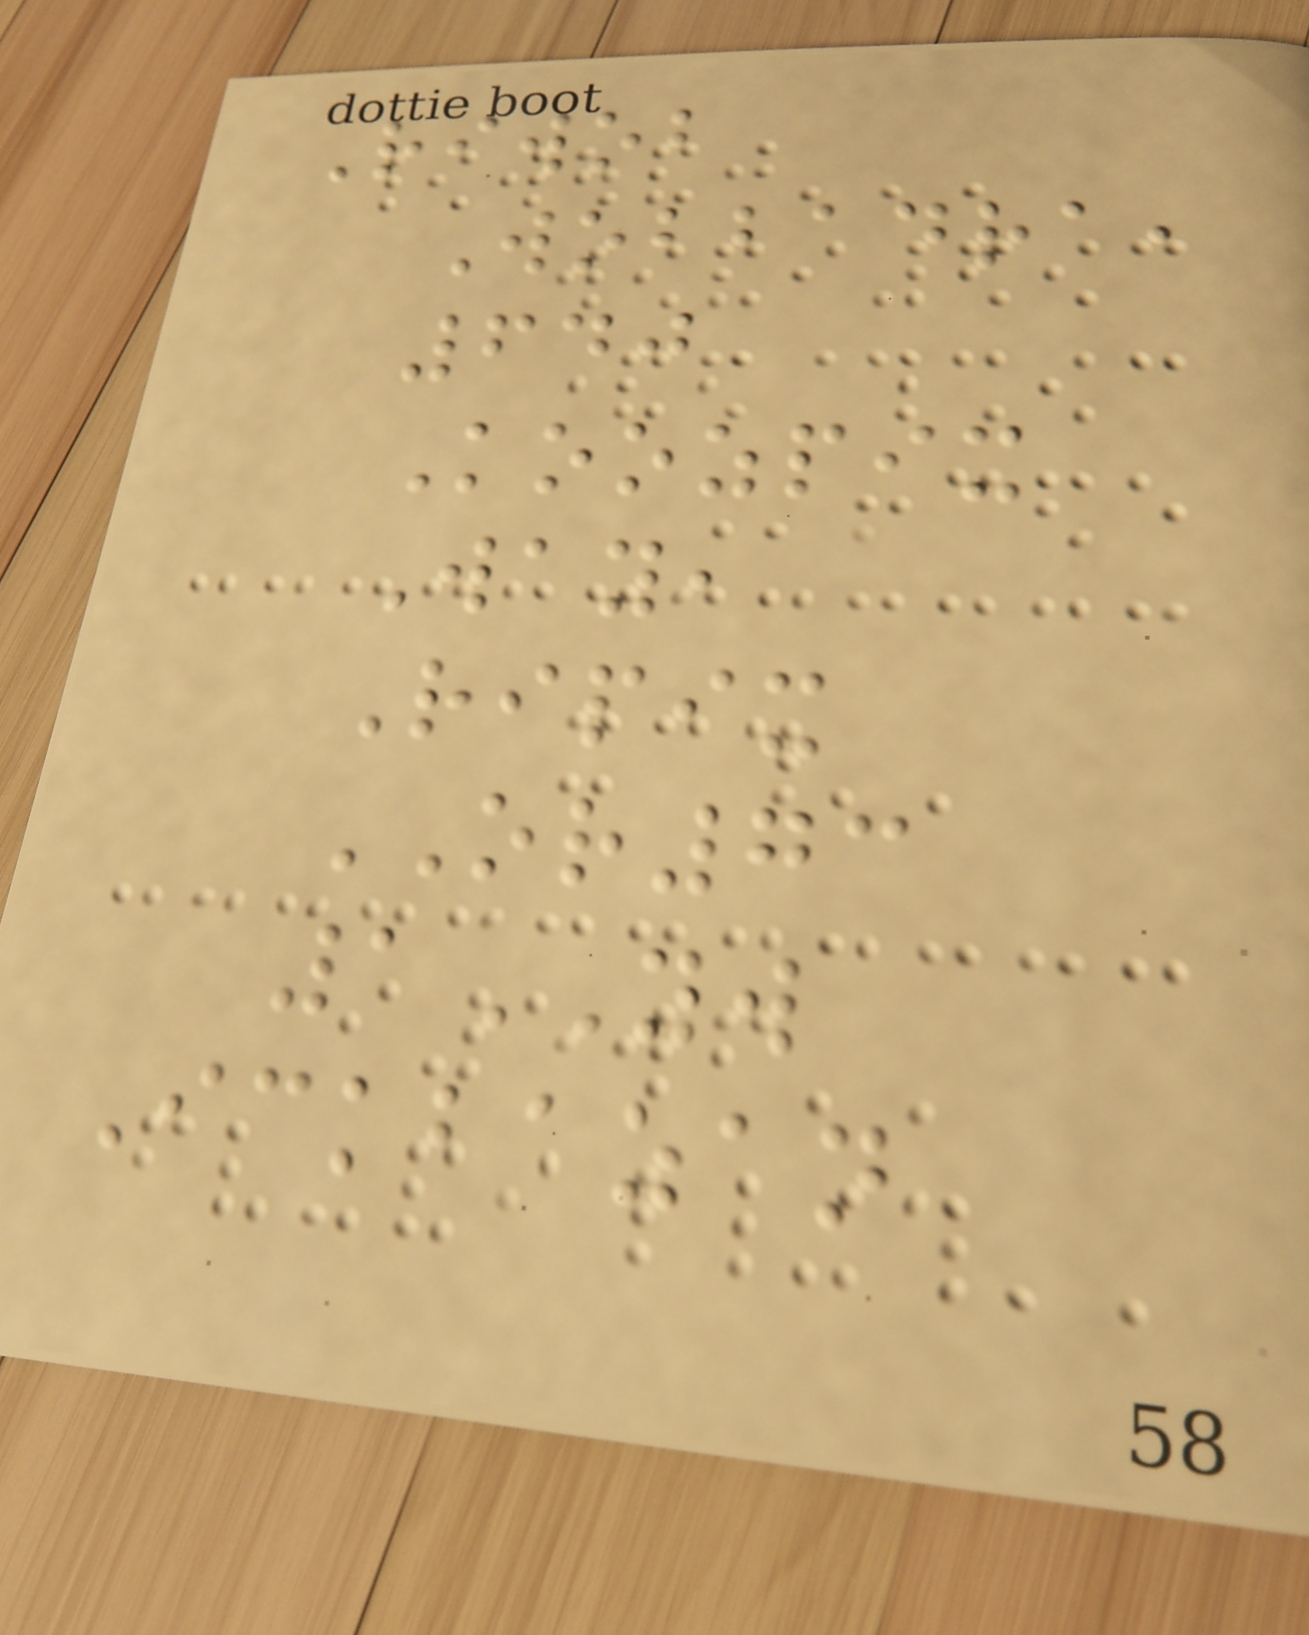Riwob
Wobbadra,
640
Koozpix
Way,
Ripix
OR73
1YW
Ickbazan
